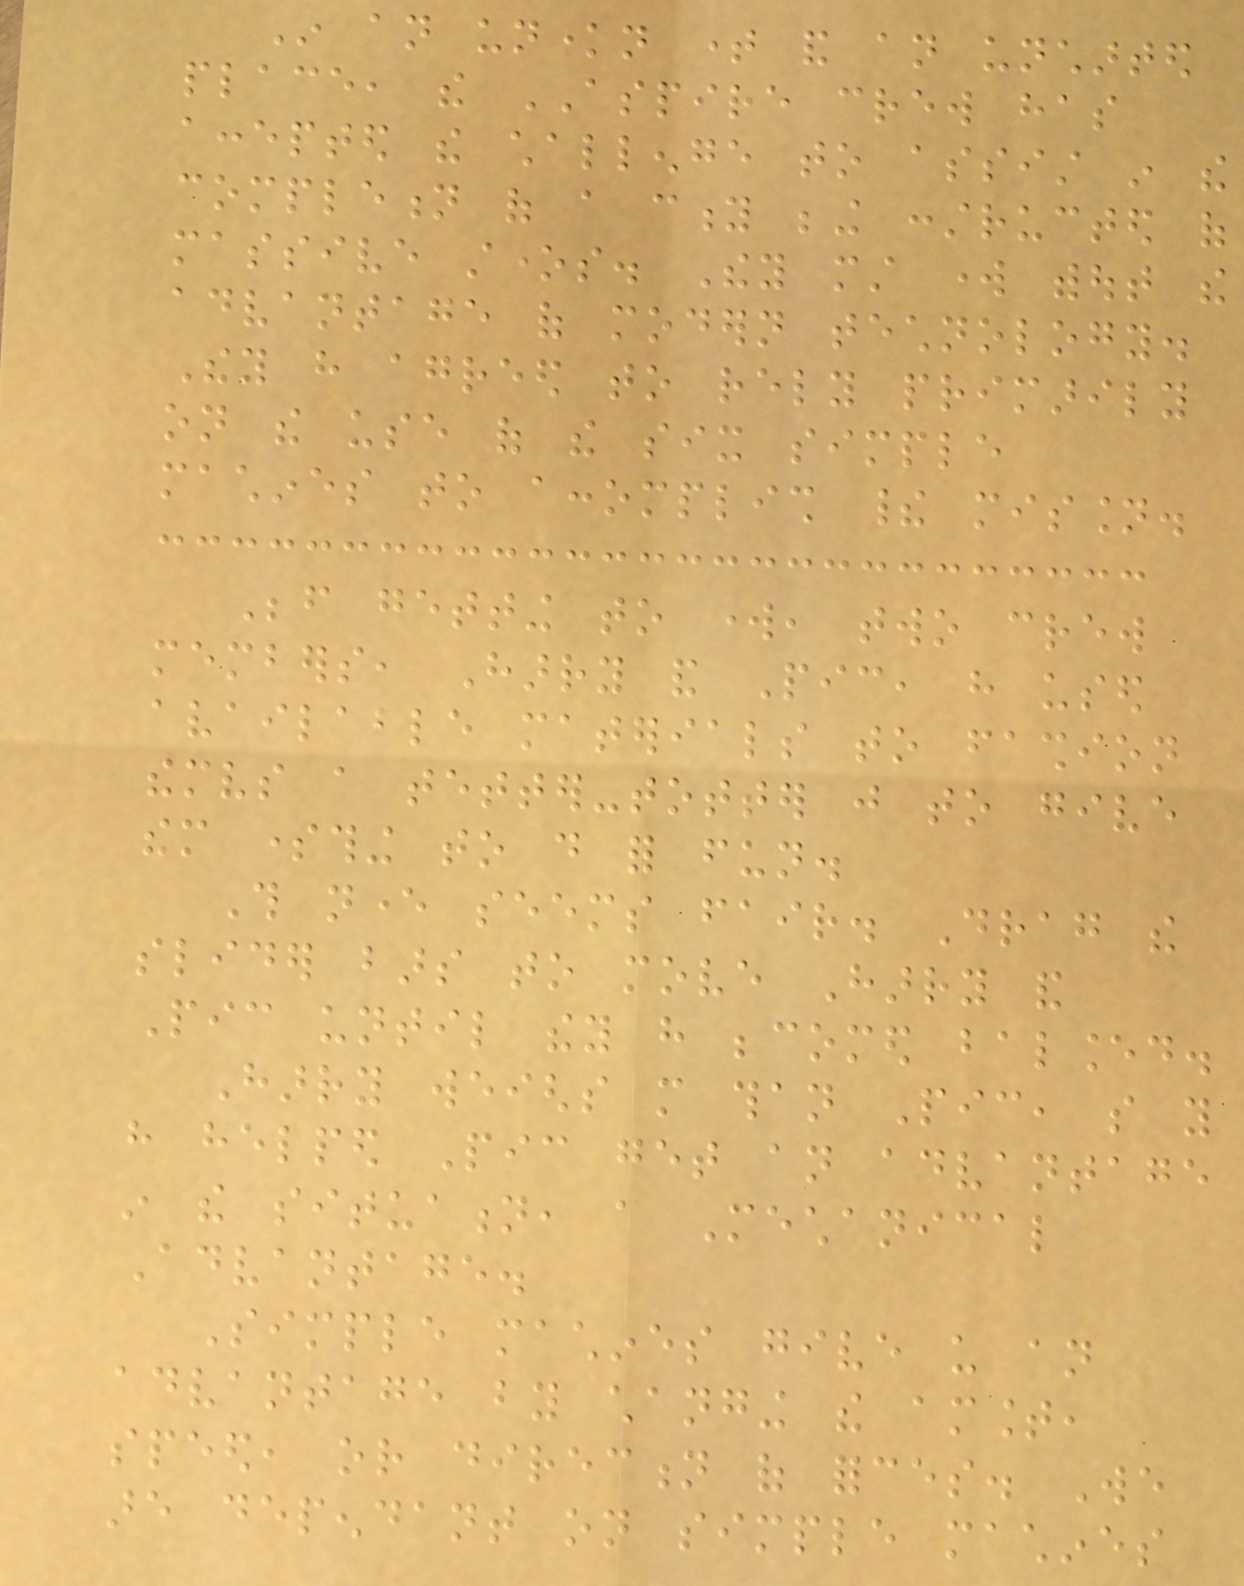In an unknown time and an uncharted
place, the ASPIRE crew has
accepted the challenge to assist in the
completion of a city being constructed of
massive stones. They must work without the
advantage of modern technology.
They have agreed to rely primarily
on the use of the six simple
machines to accomplish their mission.
Before getting to work, two crew
members, Harry and Pic, have used
available materials to fashion
themselves a tetter-totter just to give
them something to do for fun.
This never seems fair. Drag the
slider bars to move Harry and
Pic until they have becomed balanced.
Harry weighs more than Pic, so you
have helped Pic get an advantage
in the situation, a Mechanical
Advantage.
Simple machines give us an
advantage by changing the amount,
speed, or direction of forces. We
are dependant on simple machines
